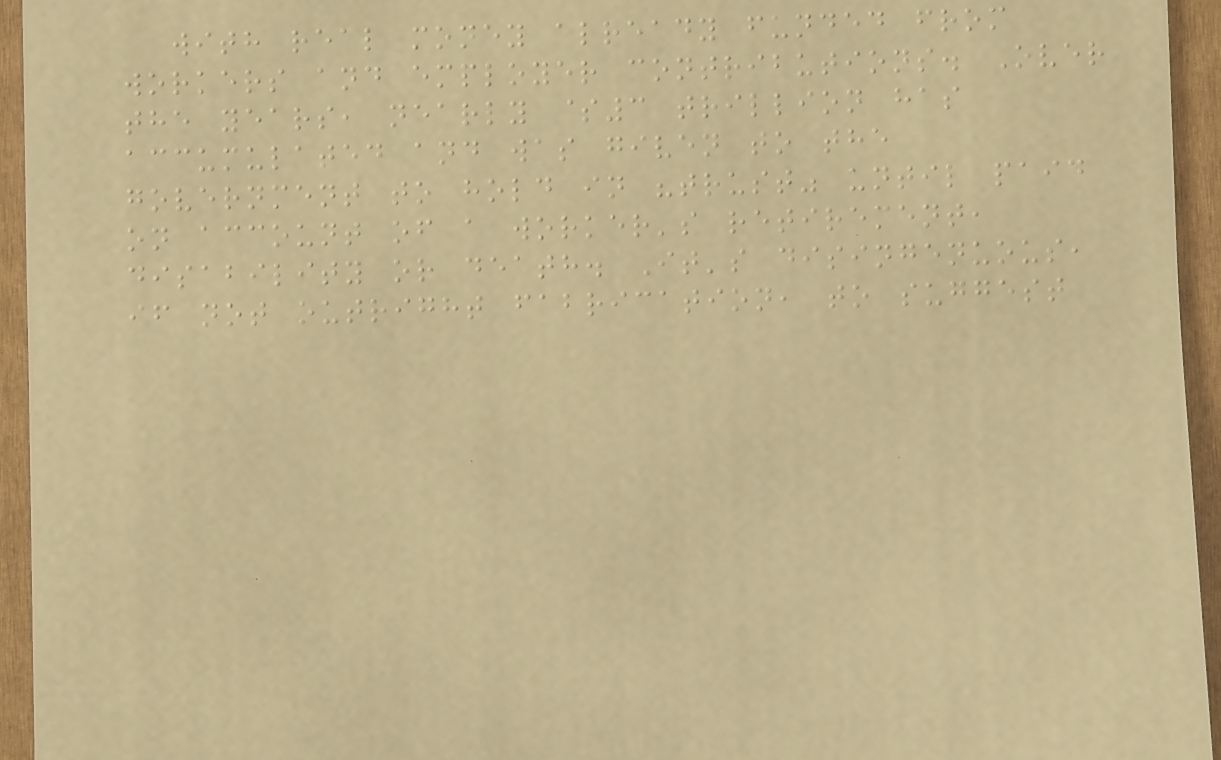with real money already funded from
workers and employer contributions. Over
the years, nearly $3 trillion has
accumulated and was given to the
government to hold in "trust" until paid
on account of a worker's retirement,
disability or death. It's disingenuous,
if not outright fabrication, to suggest
